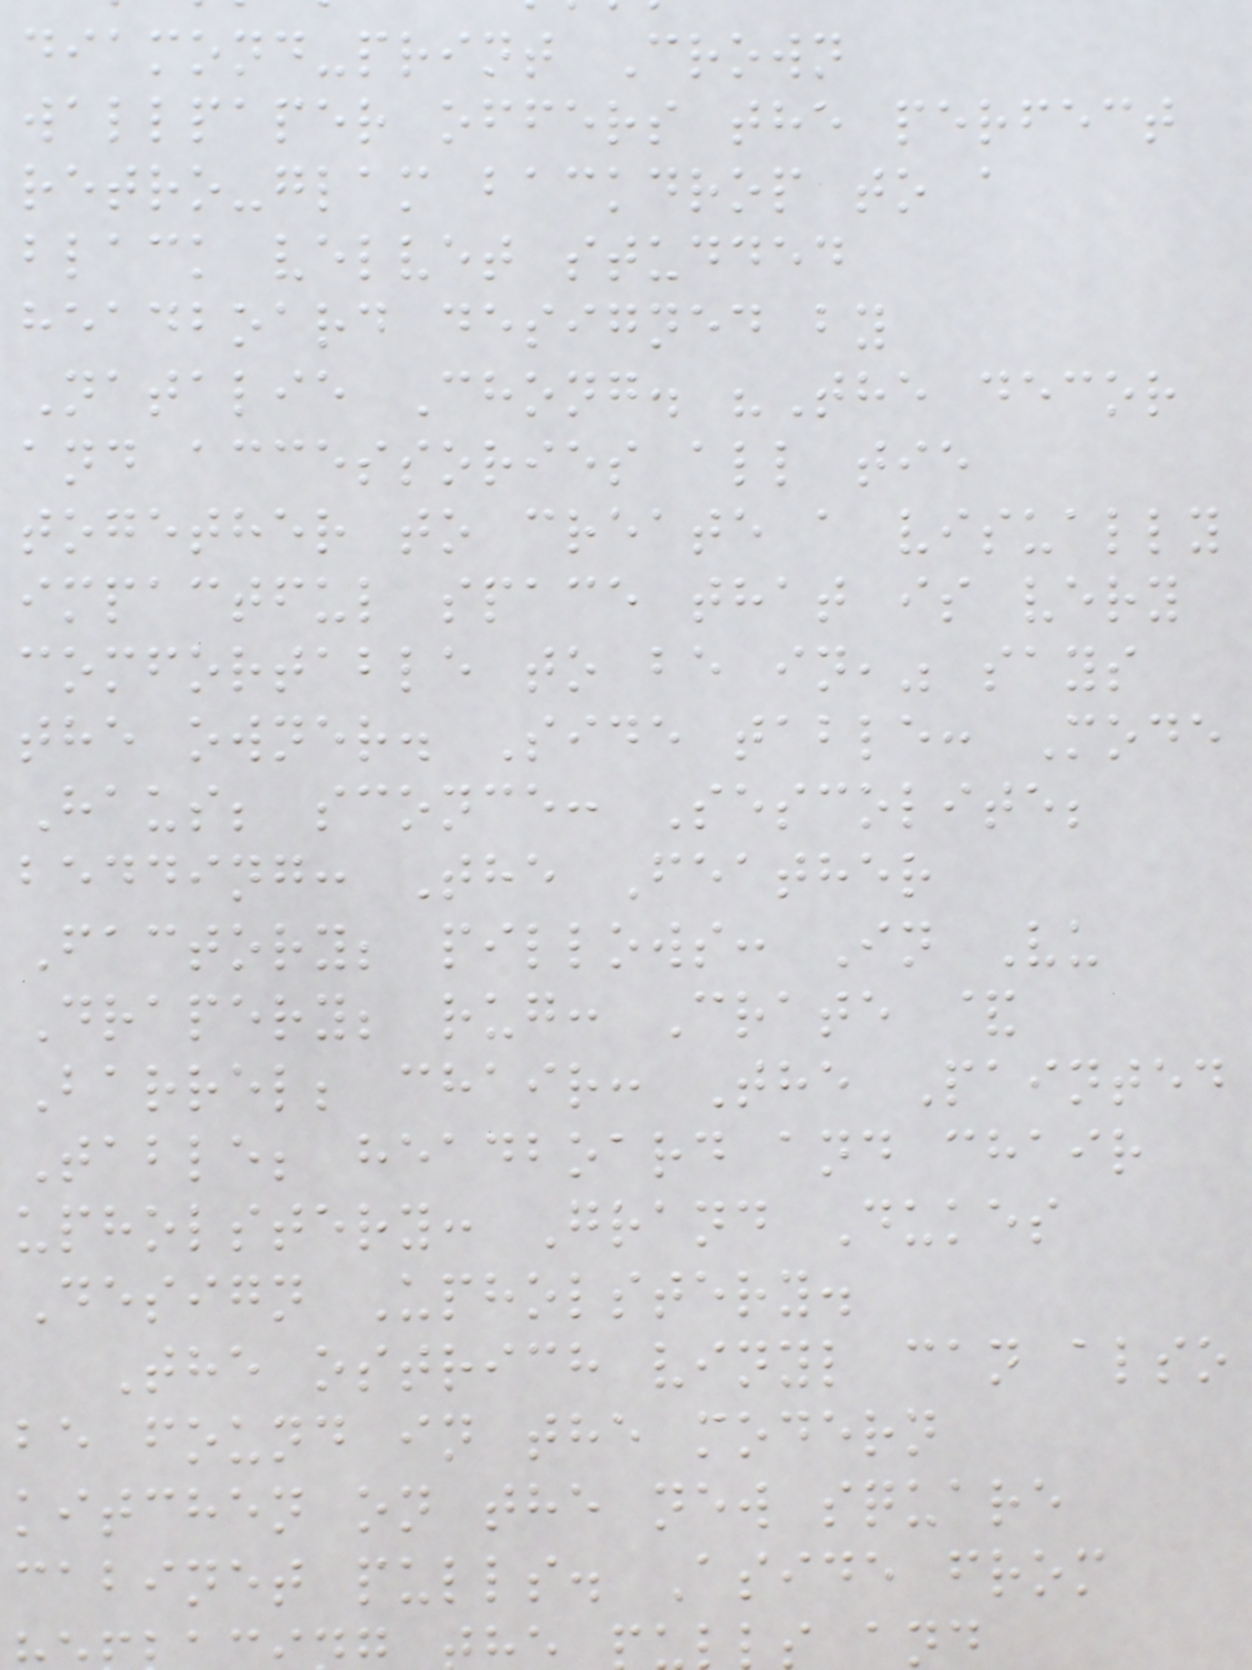diamond-print Crown
wallpaper offers the perfect
retro-glam backdrop to a
black velvet studded
headboard designed by
Natalie Chong. "The decor
and accessories all tie
together to create a visually
impactful space that is very
comfortable to be in," says
the owner. Side table: Mode
Haus; sconce: Sescolite;
bedding: The Feather
Factory; pillows: In Vu
Drapery; rug: Crate &
Barrel; chair: The Painted
Table; headboard and chair
upholstery: Grand Dukes
Design Upholstery.
The ostrich vinyl can also
be found in the modern
kitchen on the new square
cabinet pulls. Aside from
